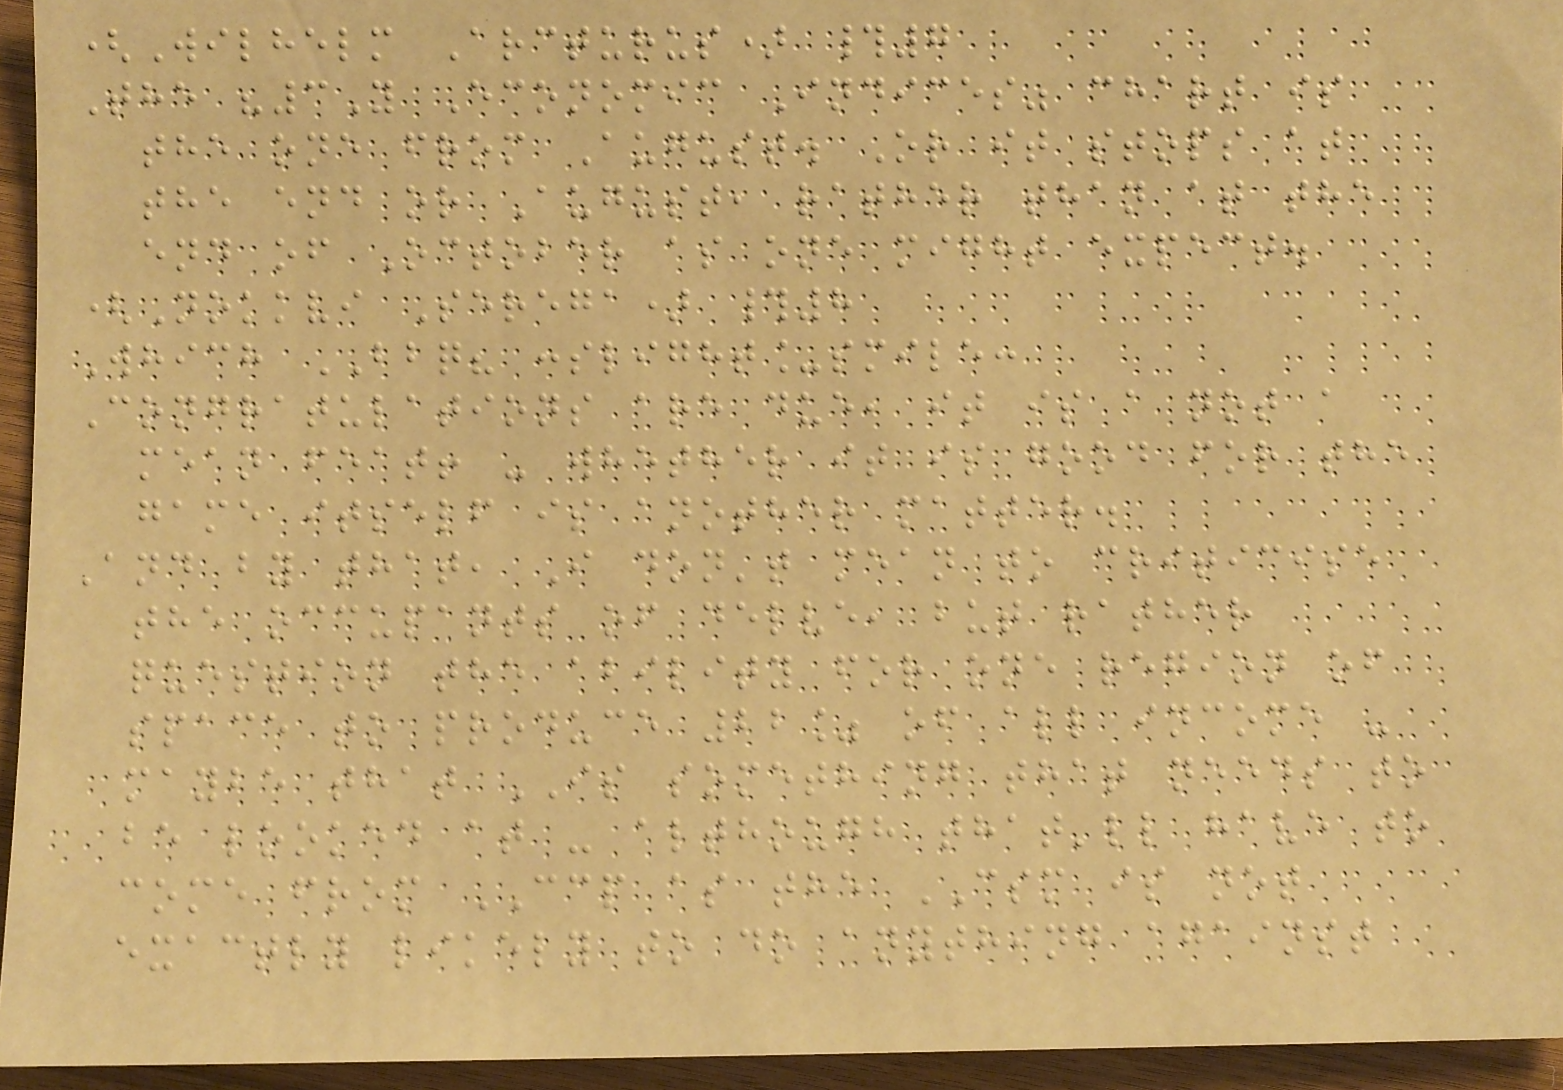(Wilhelm Arcturus) #7
The "3Y Economic Indices" chart is
the one from August. Or it stops at
the end or August, rather than at the
end of October as one might expect.
(Nokkvi Serega) #8
Which BBQ? :slight_smile:
Congratulations are due, it is a not a
mean feat! - whether it is good for the
game itself is another matter.
And by that, I don't mean to criticise
the occupants of delve, but rather
question the ability for one region of
space to produce 22% of all income -
maybe that IS something that needs to
be looked at - although that'll have to
come from CCP as the CSM is not
exactly likely to do anything against
